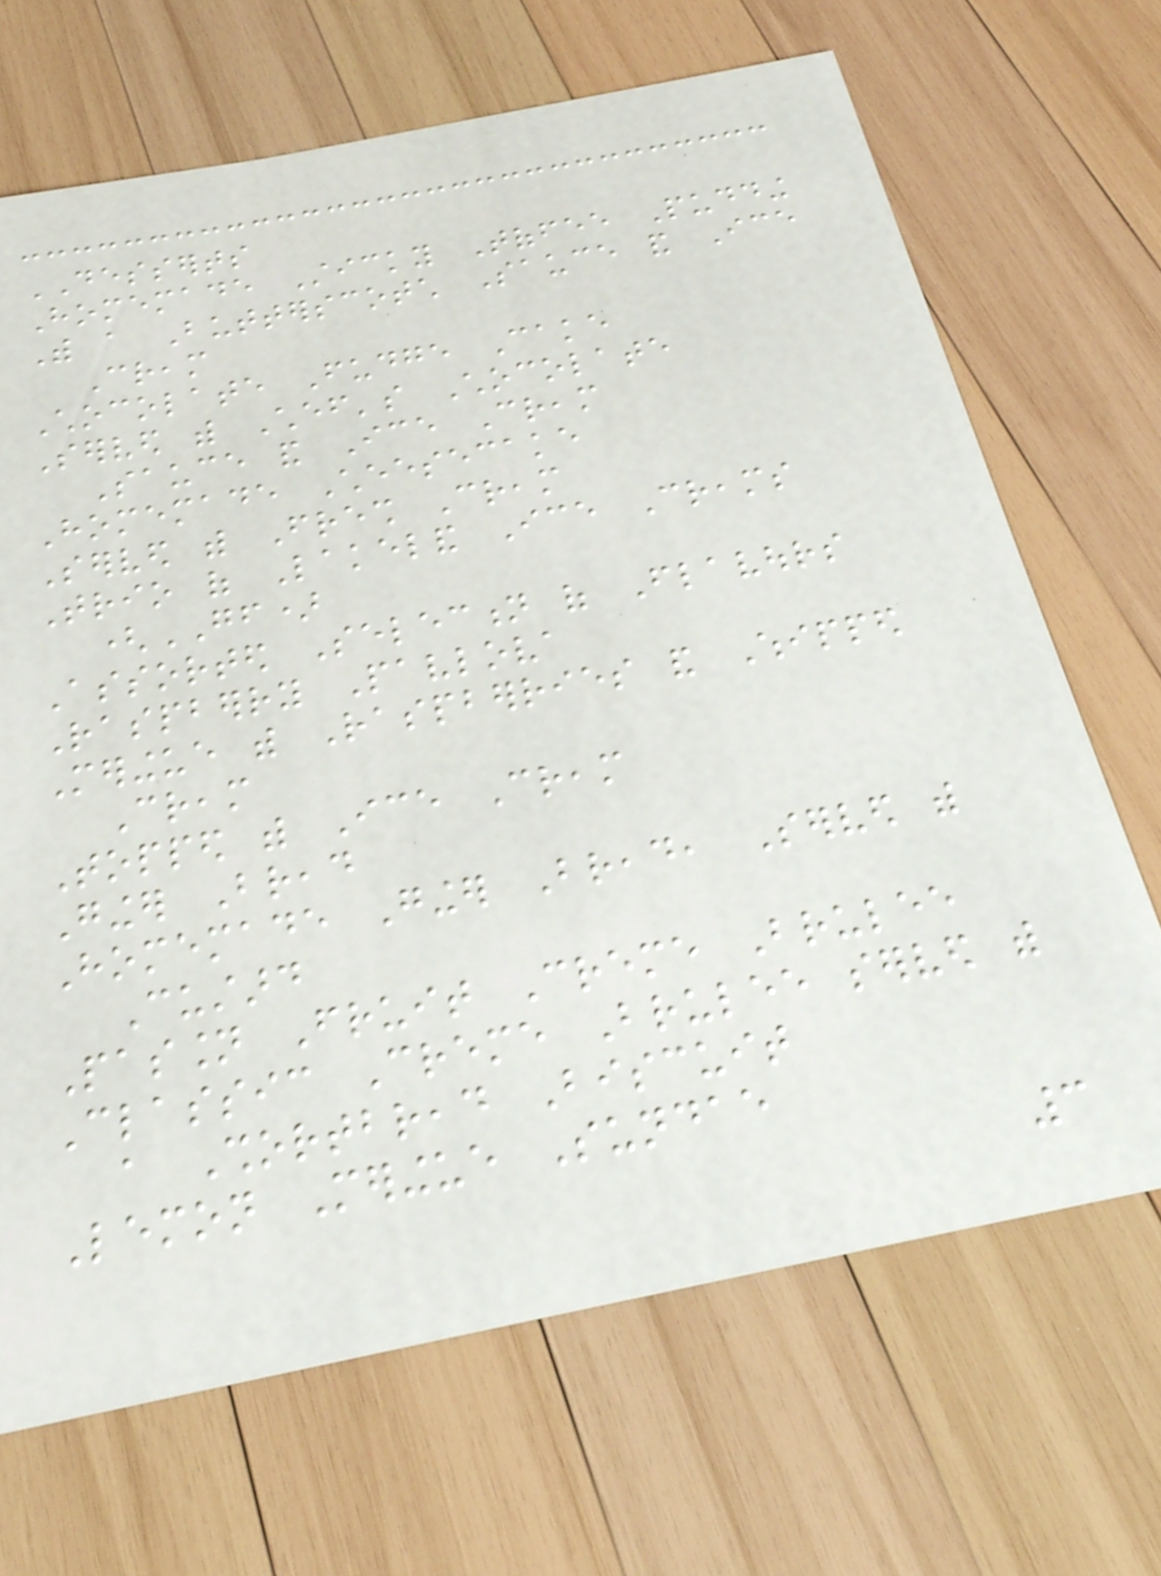DESSERTS
Homemade Sticky Toffee Pudding
With a Butterscotch Sauce and Ice
Cream
Chocolate Fudge Cake
Served with Chef's Chocolate
Sauce and Ice Cream
Homemade Cheesecake
Served with Fresh Cream
Trio of Lakeland Ice Creams
(GF)
Assorted Selection of Flavours
Raspberry Pavlova
Meringue with Raspberries and Whipped
Cream
Topped with Ice Cream
Ginger Bread
Homemade Ginger Bread, Served with
Custard
Passion Fruit Creme Brulee
Classic Creme Brulee served with
a Shortbread Biscuit
Lemon Meringue Sundae
3
